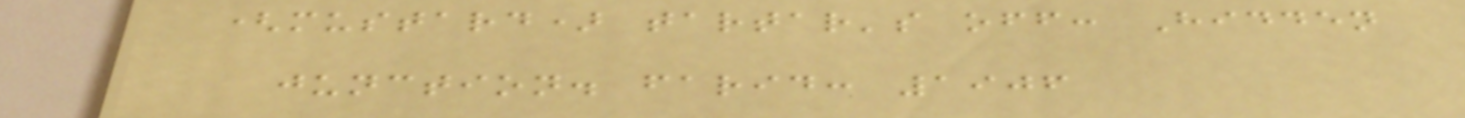(mustard) tartar's off: Hidden
junction. farid: 1906
